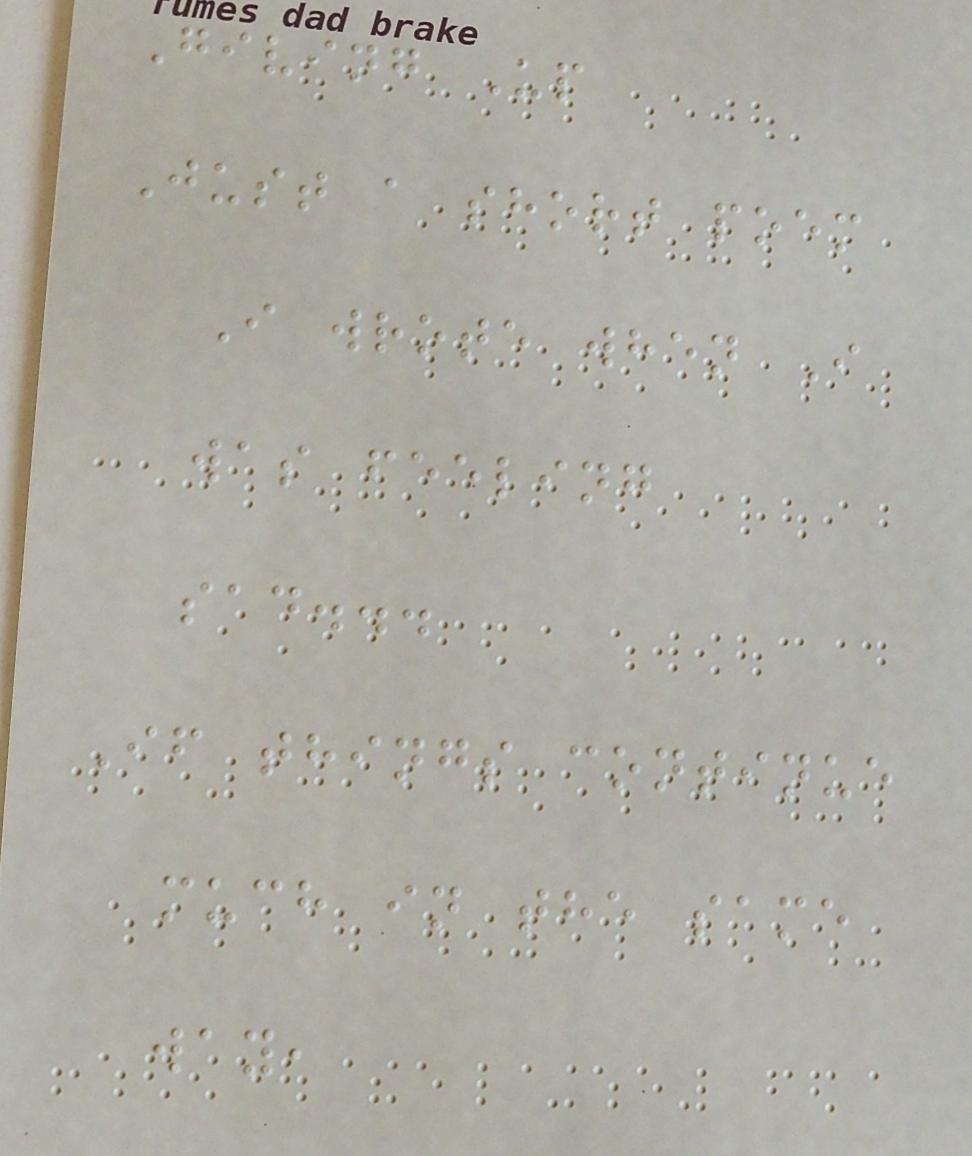Giving Up
Just a short poem
I wrote when I
was feeling
sad...
If things continue
much in the same
way,
